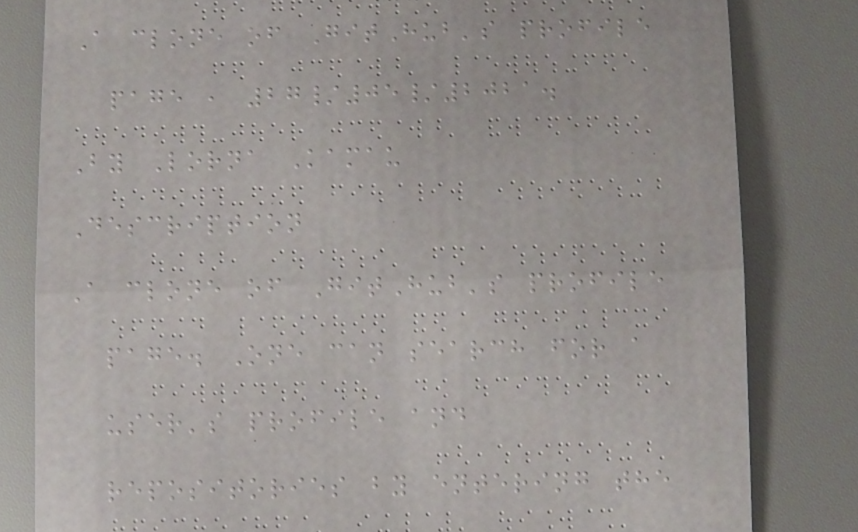A clone of GitHub's profile
page , 27/05/2021.
By Lorna Kamau
Description
A clone of GitHub's profile
page. One can search for a
user's profile and
repositories by entering the
